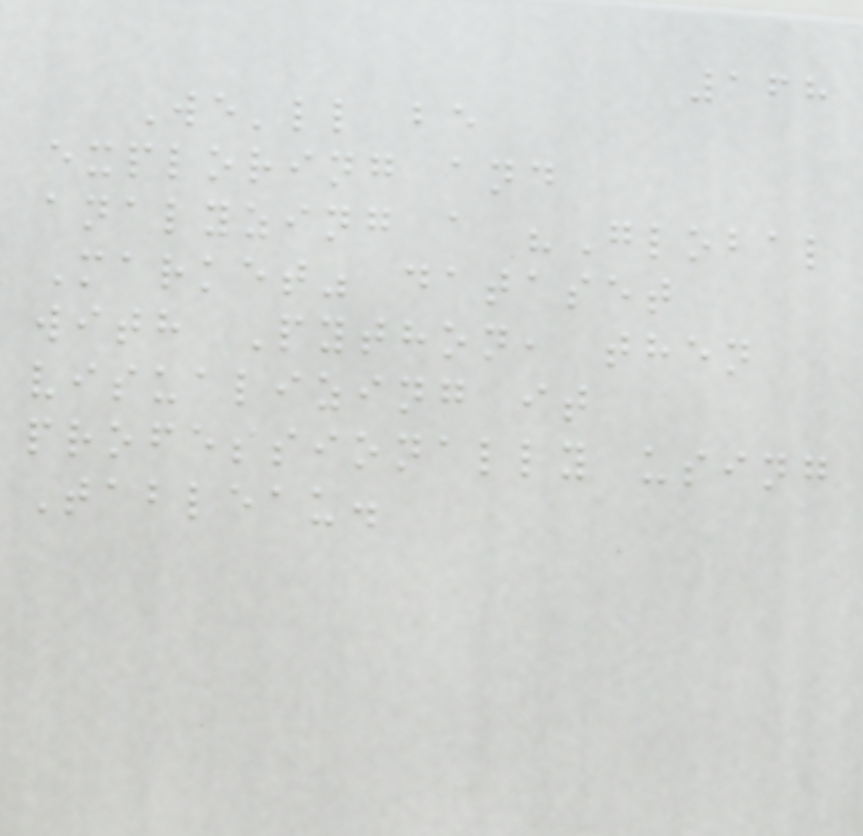168
We'll be
exploring and
analyzing a "Global
Market" dataset
with Python, then
visualizing it
professionally using
Tableau.
